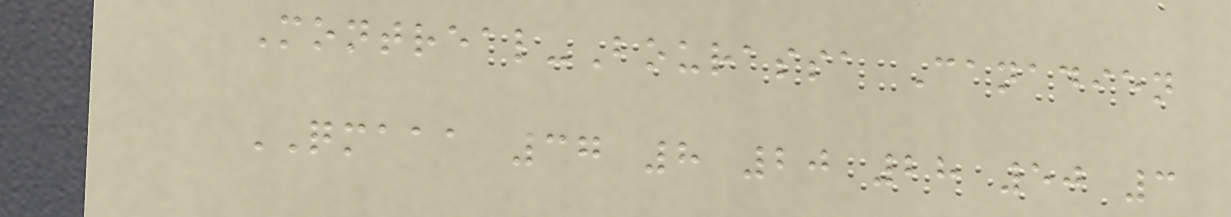Montreal-Bourassa Canadien
QMAAA 37 8 20 28 50 3
